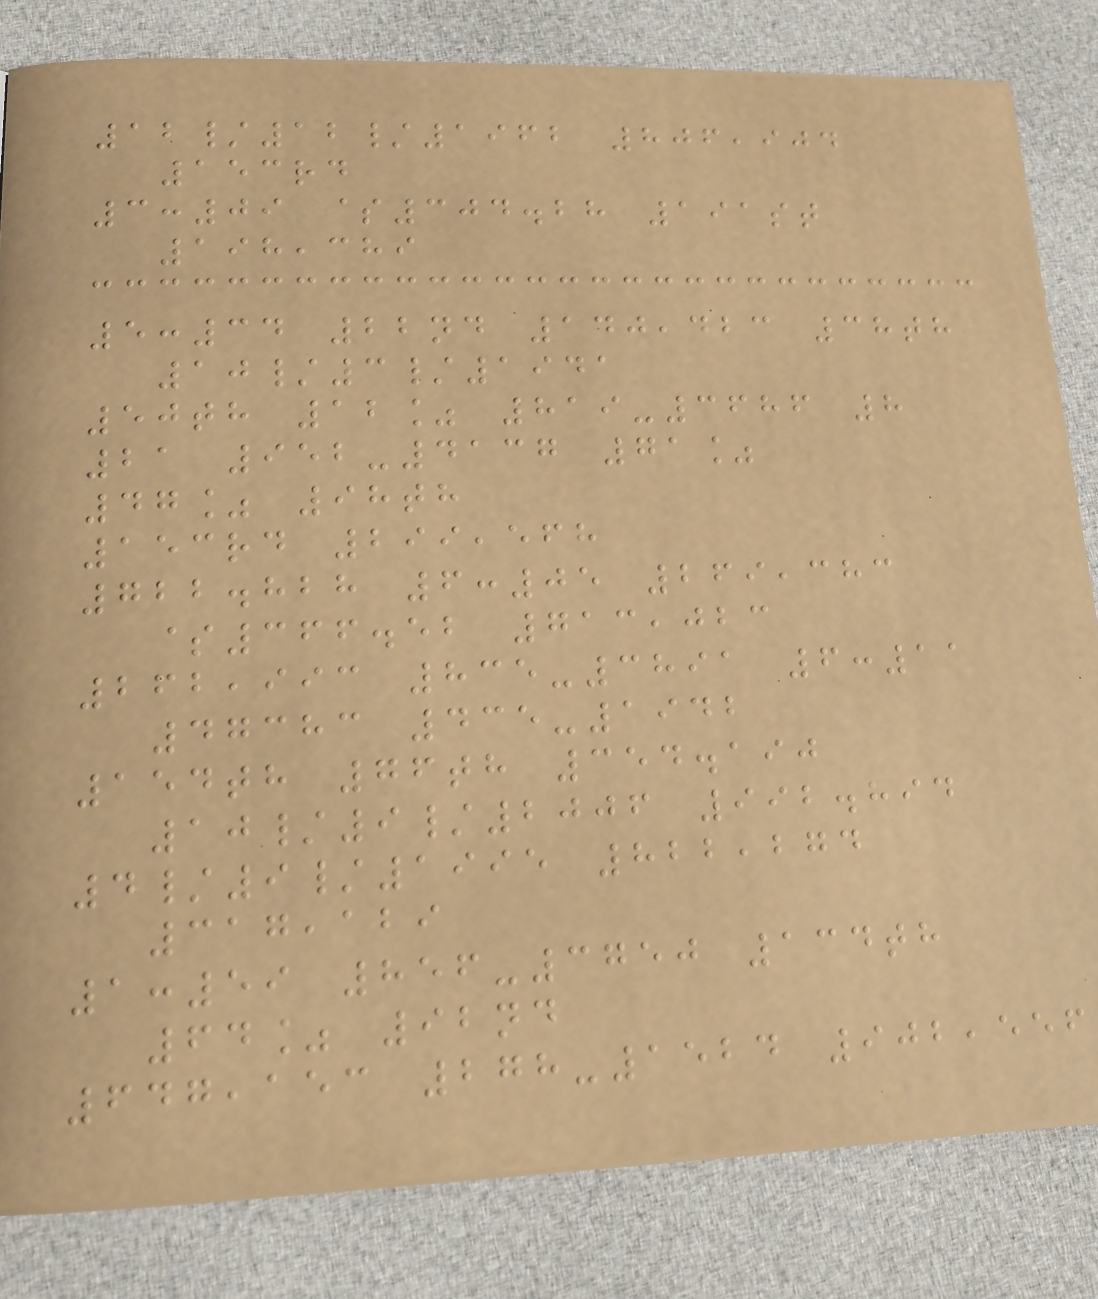12/12/1962 806,904
153rd
3:09 $304.28 191st
198,389
5:34 22nd 140,423 38th
10/3/1941
50th 12% 819-3686 8
21 952-4137 71%
47% 98th
153rd 299,568
722.828 6:05 269,383
$366.52 713,023
262,993 835-3891 6:11
47383 435-1942
154th 76th 354.190
10/9/2006 992.894
4/9/1995 822,274
317,129
1:59 856-3750 134th
64% 92nd
647,153 278-1524 902,556
